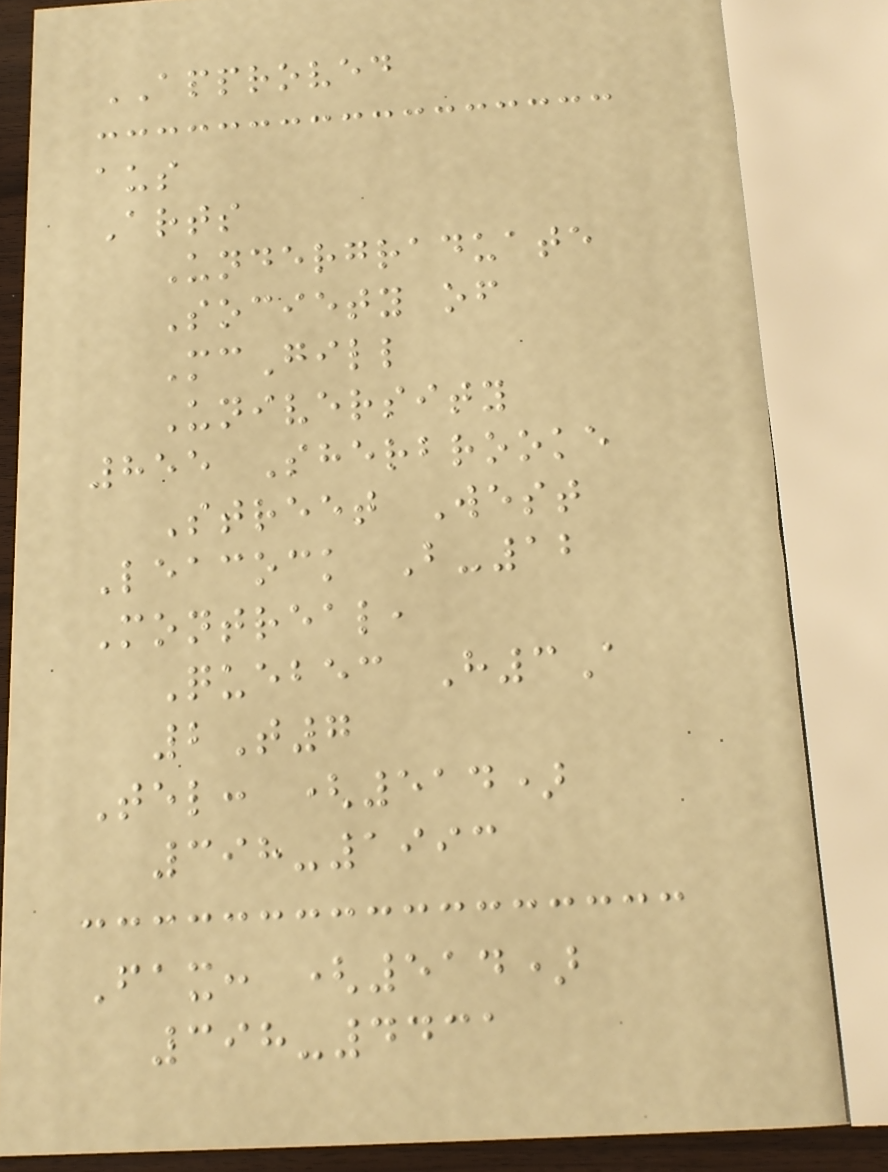APPROVED
aus
Arts
Undergraduate
Society of
McGill
University
855 Sherbrooke
Street West
Leacock B-12
Montreal,
Quebec H3A
2T7
Tel: (514)
398-1993
Fax: (514)
398-4431
